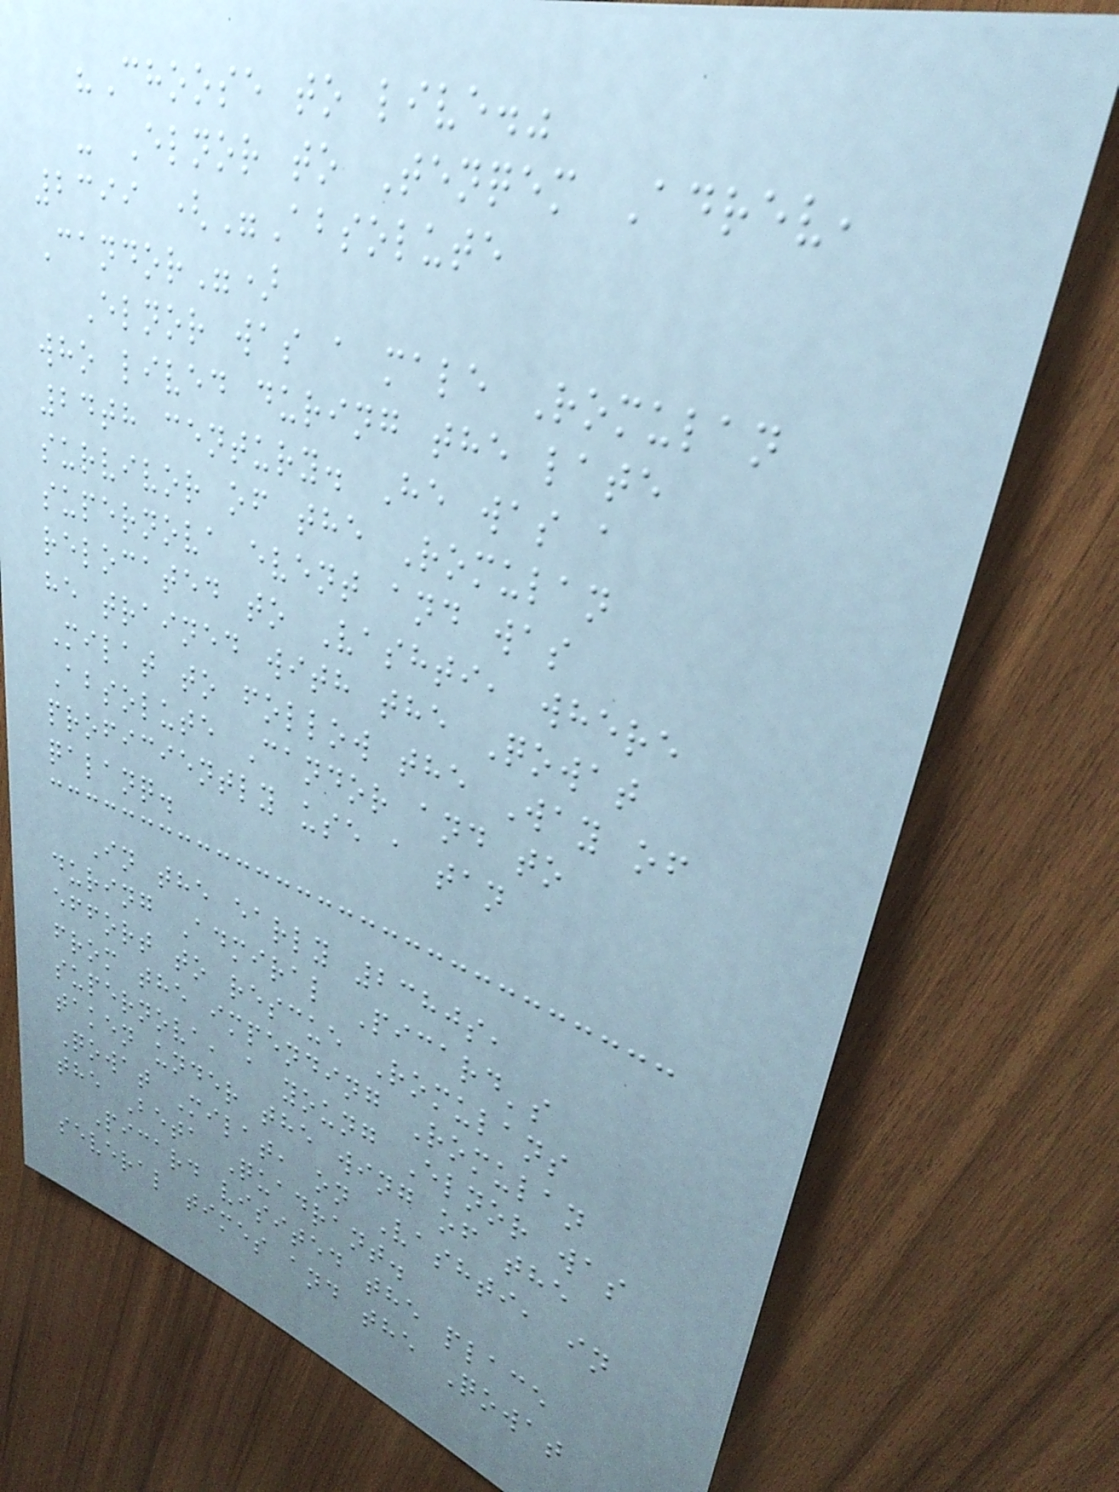"Choose to live."
- Elnor to Tenqem Adrev,
2399 ("Absolute
Candor")
Elnor was a male Romulan
who lived during the late
24th century. He was a
survivor of the Romulan
supernova event and was
relocated to Vashti, where
he trained with the Qowat
Milat to follow the Way of
Absolute Candor and to
proficiently use a tan
qalanq.
In the early 2380s,
during Admiral Picard's
effort to rescue Romulans
from the impending Romulan
supernova, a young Elnor was
taken under the wing of the
Qowat Milat, on Vashti, in
the Beta Quadrant.
Picard visited the place
several times and the Qowat
